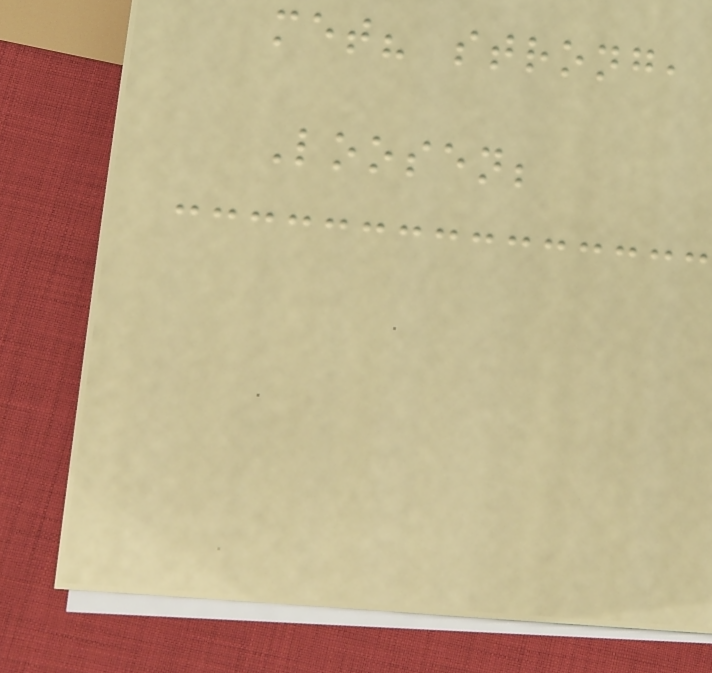met? strong,
Loosen;
